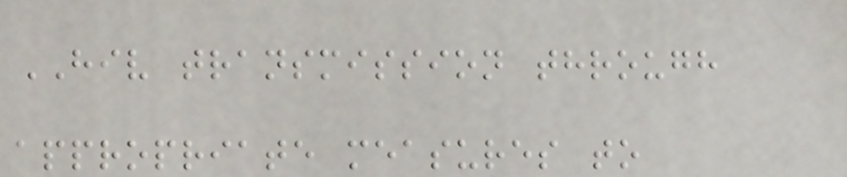HIV transmission through
appropriate measures to
